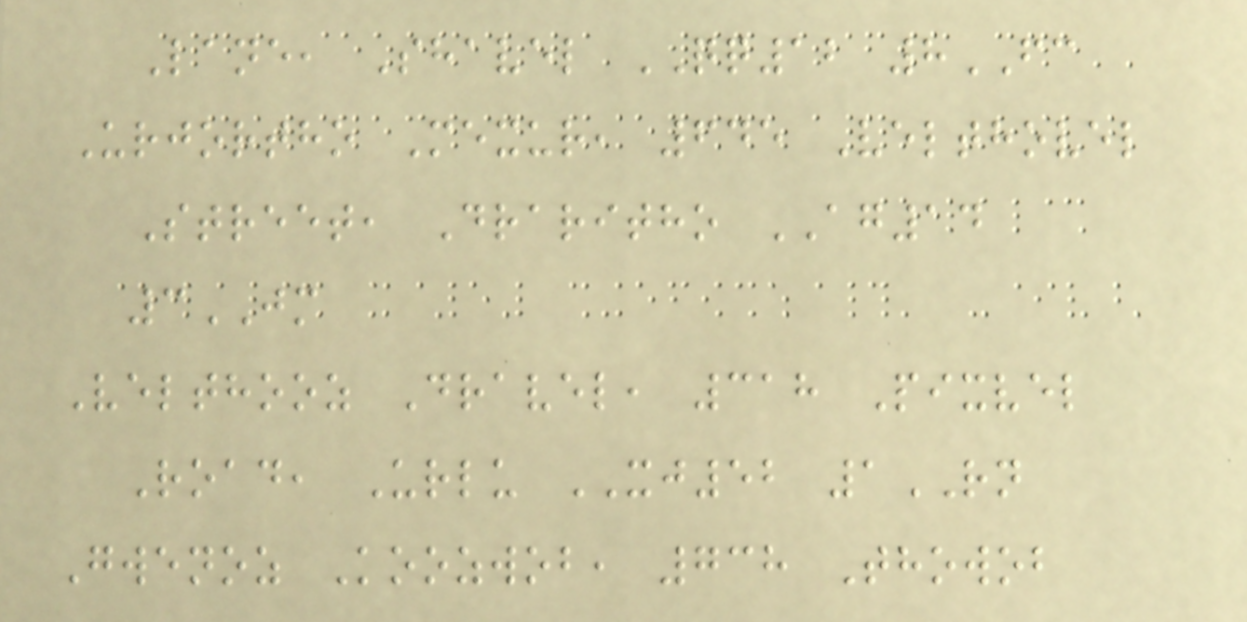Lane, Shavel QQ12 8FC
Urjortho Mexur, 645 Velthovel
Street, Draritho AG14
3JM
Velthooz Dravel, 318 Pixvel
Road, Urlu XJ52 1RN
Gwenoz Koozwob, 738 Thowob
